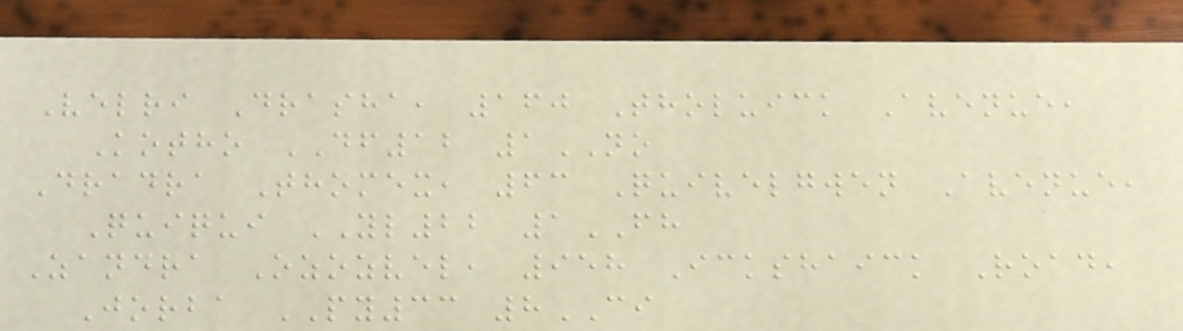Velri Drasha, 160 Tholuick Avenue,
Kotho DF12 1NO
Dradra Thomex, 63 Quivelgwen Avenue,
Quiqui YL22 1FH
Zandra Ozozvel, 958 Ickshaick Road,
Jorba PY33 8CI
